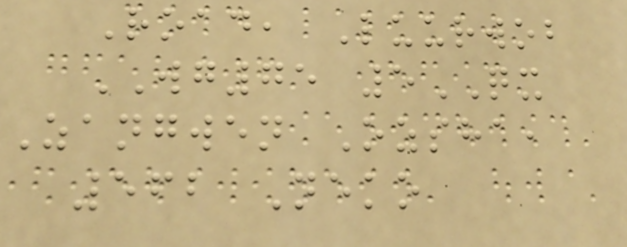Road, Luurwob
WG75 5QX
Zangwen Ozsha,
562 Neko
